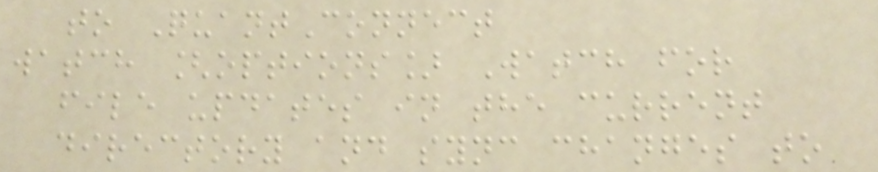to QuantConnect
watch [options] Watch for
file updates in the current
directory and sync changes to
